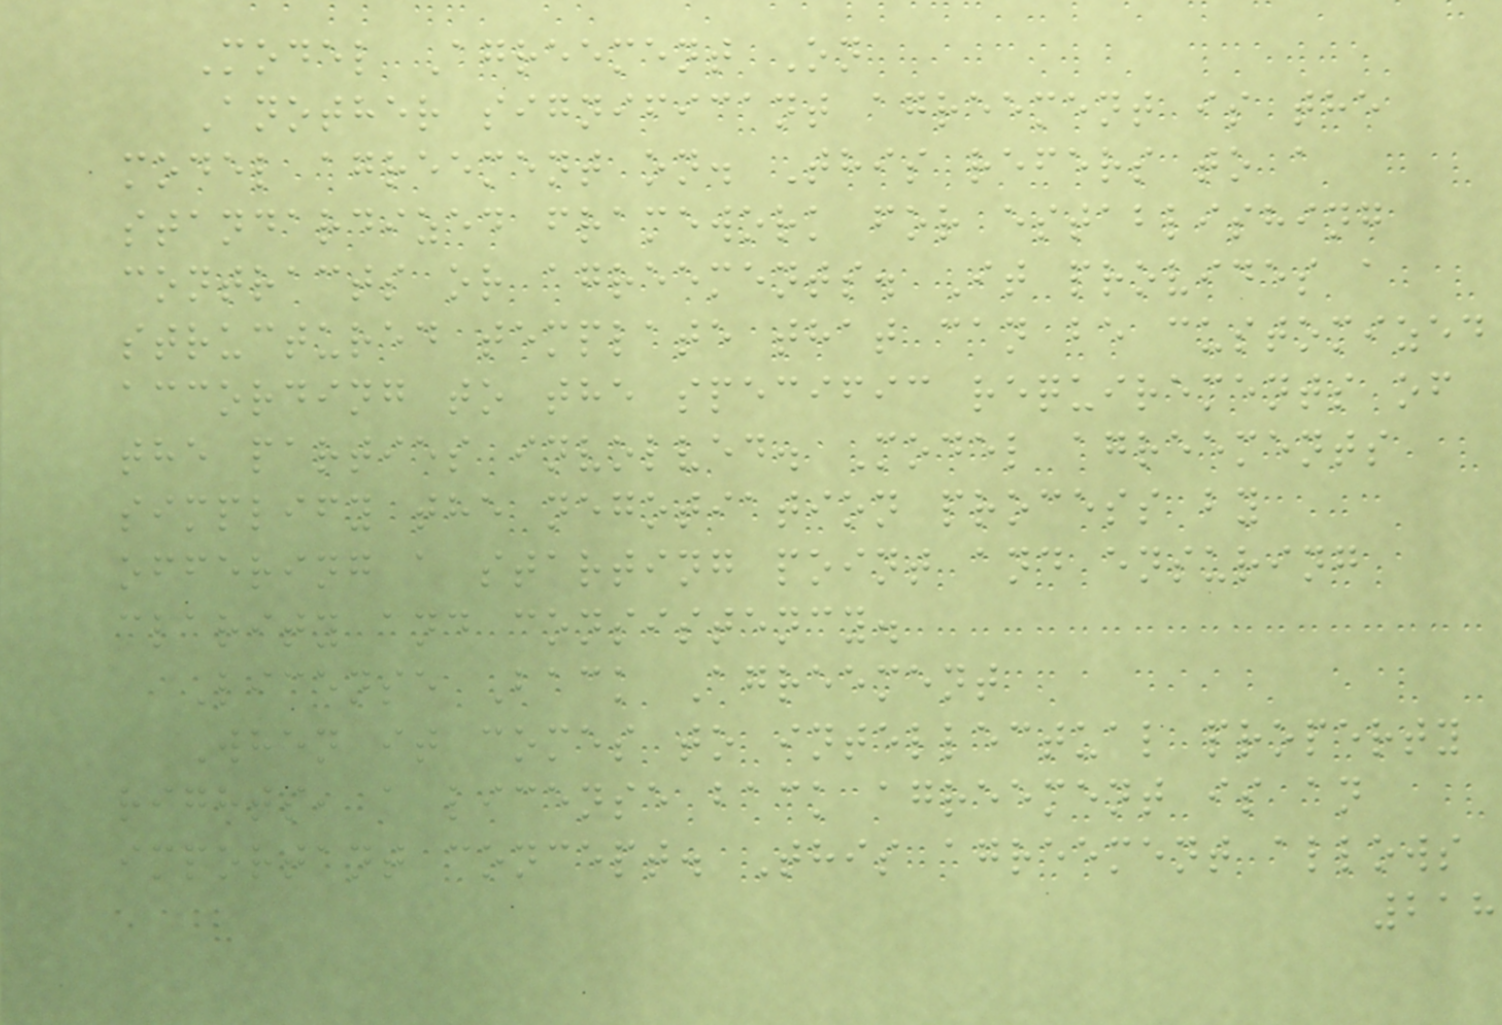Model Agreement On
Another significant agreement is the
model agreement on. This refers to a
standardized framework for establishing
contracts or agreements. It provides a
structured template that can be customized
according to the specific requirements of
the parties involved. Model agreements
simplify the negotiation process by
offering a starting point and ensuring
clarity and consistency.
License Back Agreement
When it comes to intellectual property
rights, a license back agreement is an
important concept. This agreement allows
218
